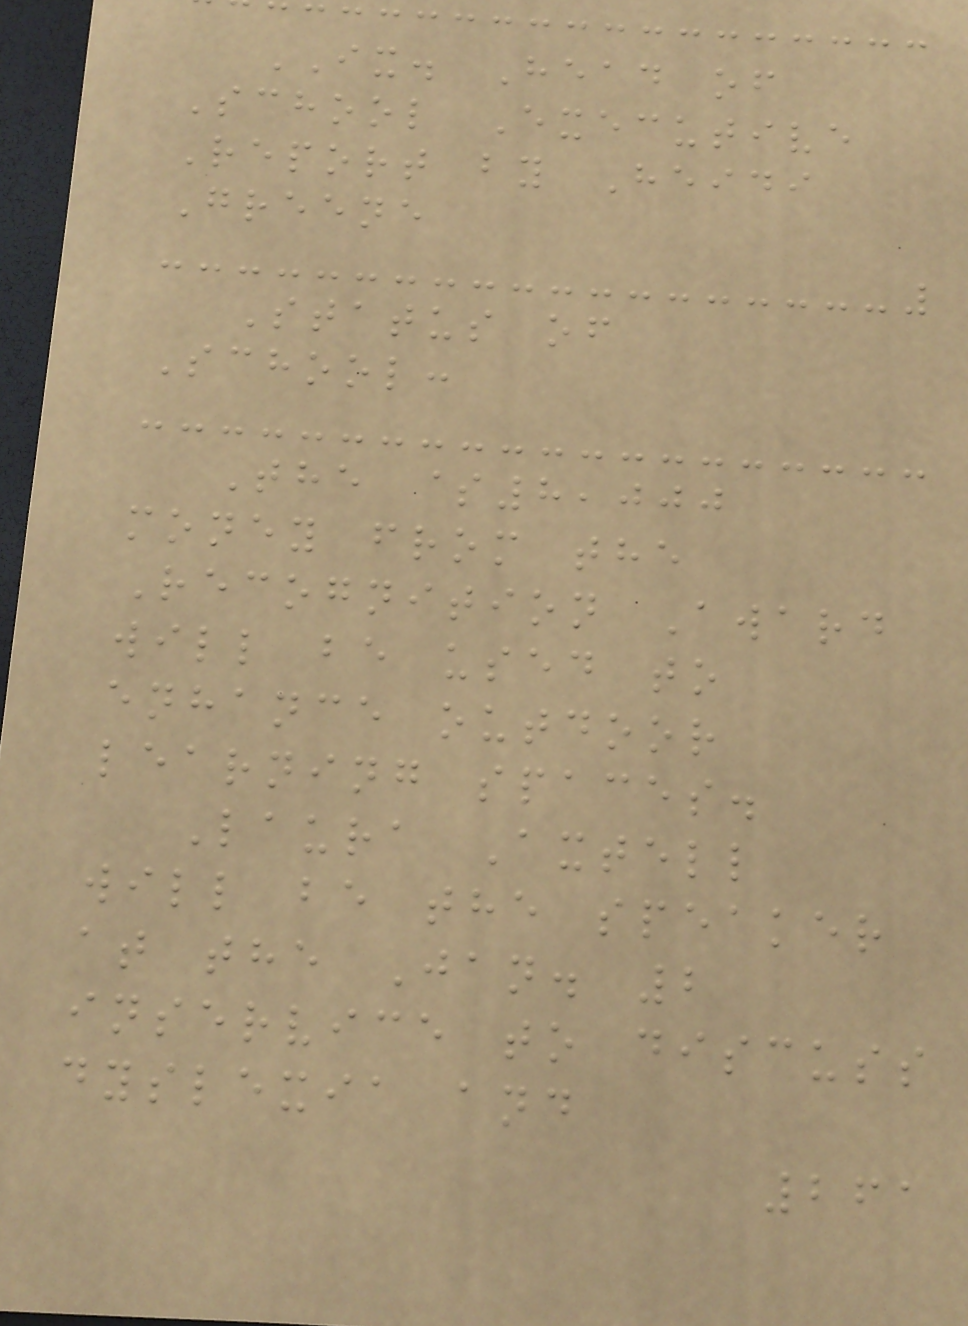IX. Head of
School Executive
Report by Heidi
Greene
Status of
School:
The $8,000
money from the
Recognition Award
will be used to
enhance outdoor
learning spaces.
Laura Axtell
will be the speaker
at the Jan. 2
inservice to discuss
dyslexia and
261
